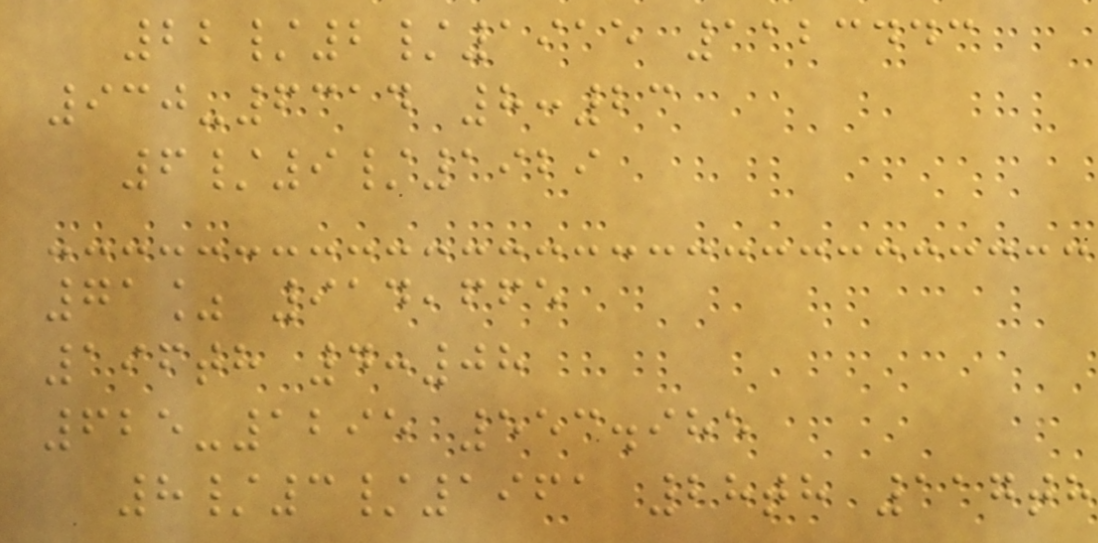22/2/1915 1123443
930-6314 8:23
6/9/1929
71% 914,665
196th 4:08
625-1295 553.985
8/3/1961 28th 117th
